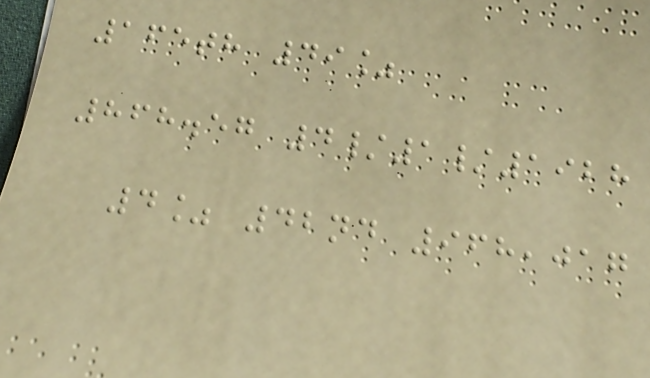165th 49%
868.57 4/1/1928
4% 42nd 968,017
